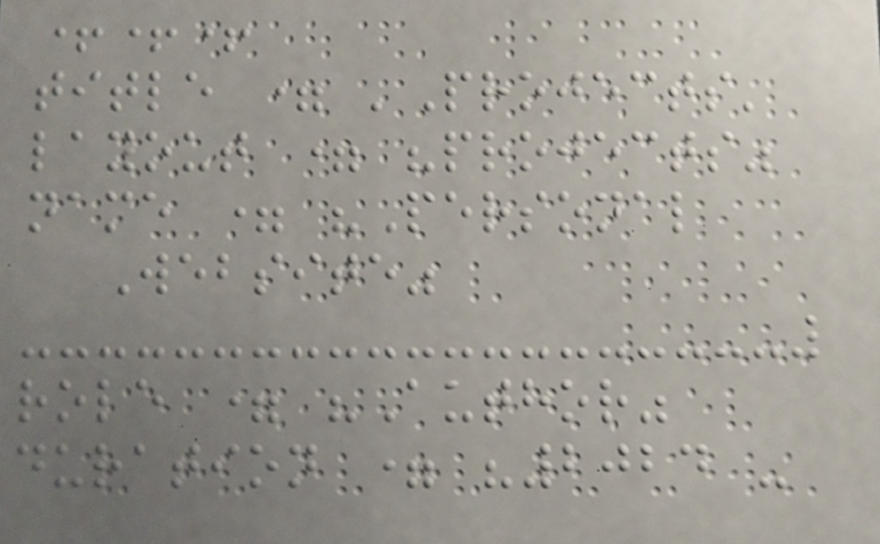+++
title = 'Projects'
layout = "projects"
name = "Personal
Website"
role = "Author"
duration = "2024 -
